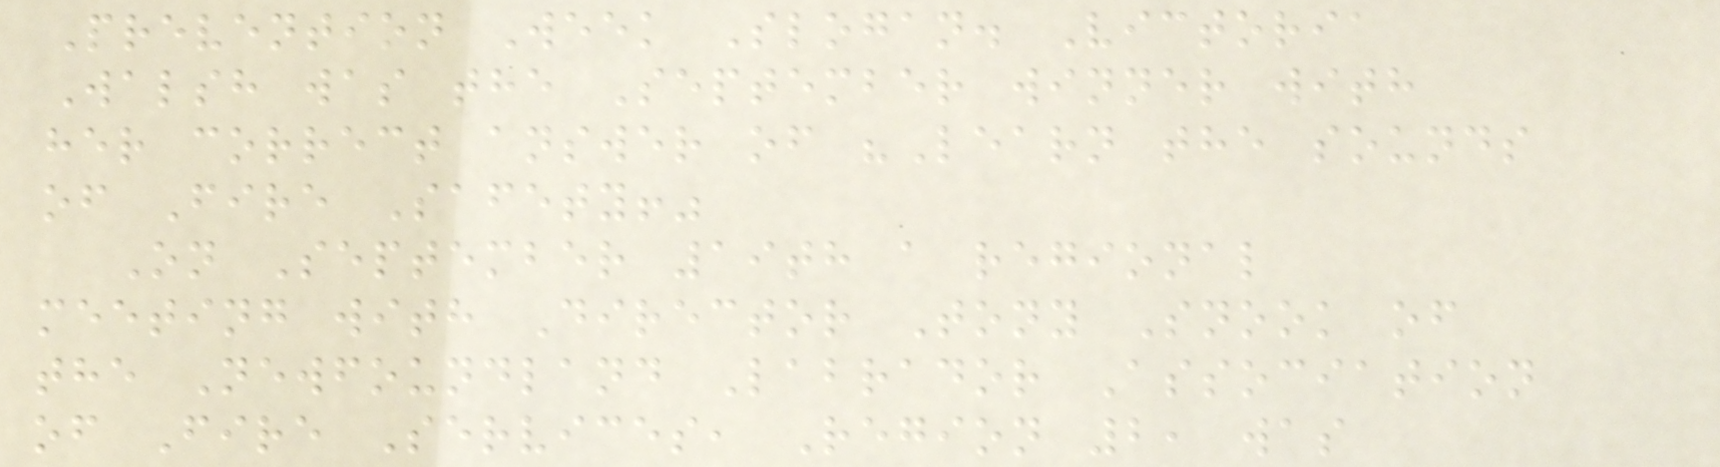Prevention Week Slogan. Victoria
Walsh was the September winner with
her correct answer of "Learn the sounds
of Fire Safety!"
On September 19th a regional
meeting with Director Tony Snook of
the Newfoundland Labrador Association
of Fire Services, Region 2, was
